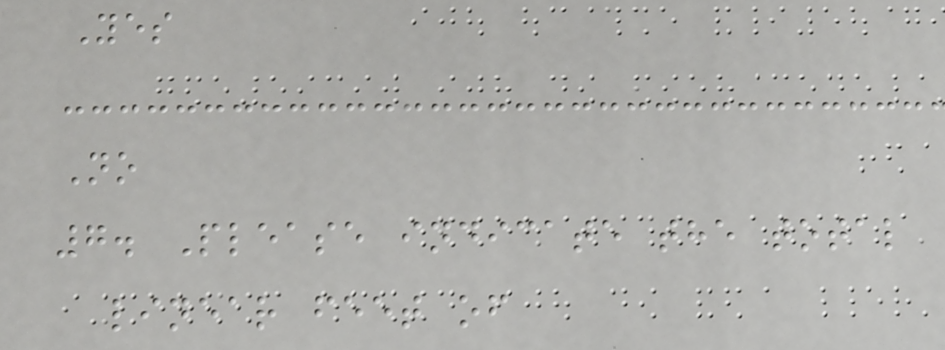Yes
No
7. Please indicate the total
linear feet of
